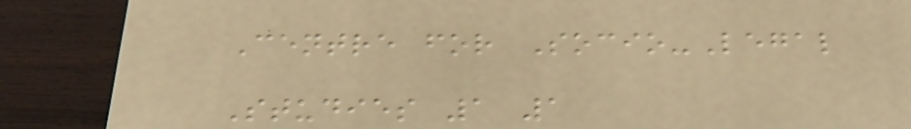Centre for Socio-Legal
Studies 1 1
